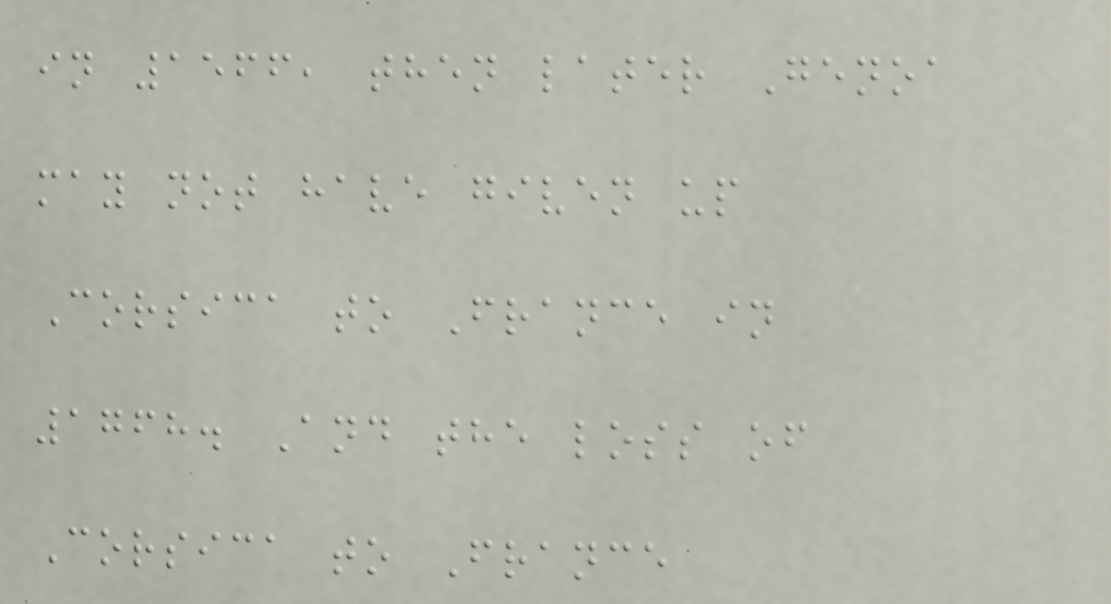in 1566, then later Genoa
may not have given up
Corsica to France in
1768. And the loss of
Corsica to France
